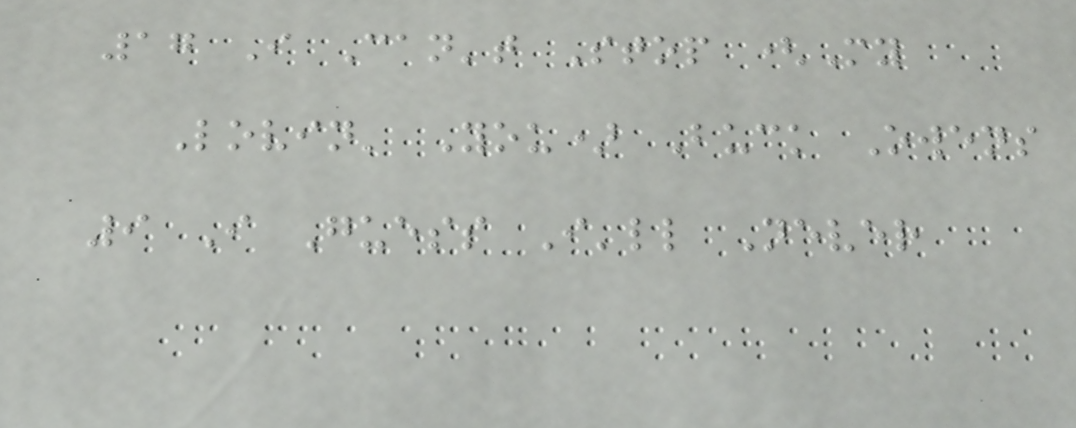17 I Can't Stop (My
Lovin' You) Buck Owens
9 I Guess I'll Never
